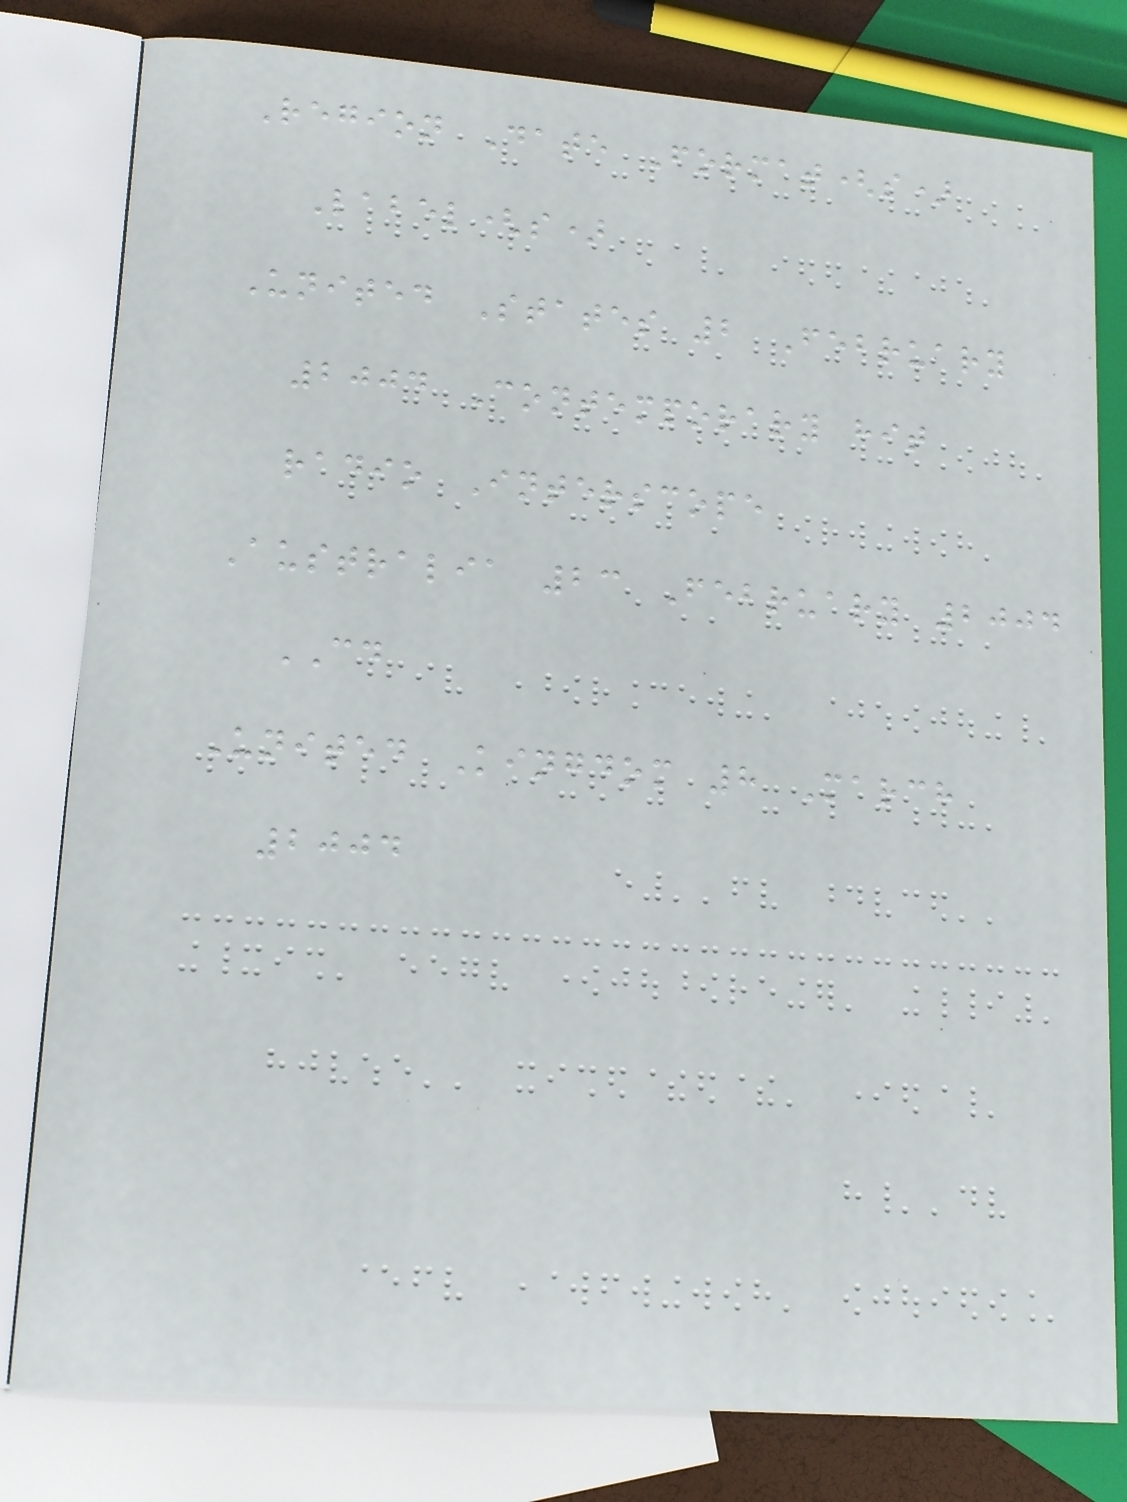Region Date Format(s)
Label(s)
United States 2 February
2004 Contemporary hit
radio Interscope
Australia 23 February 2004
CD
United Kingdom 8 March
2004
